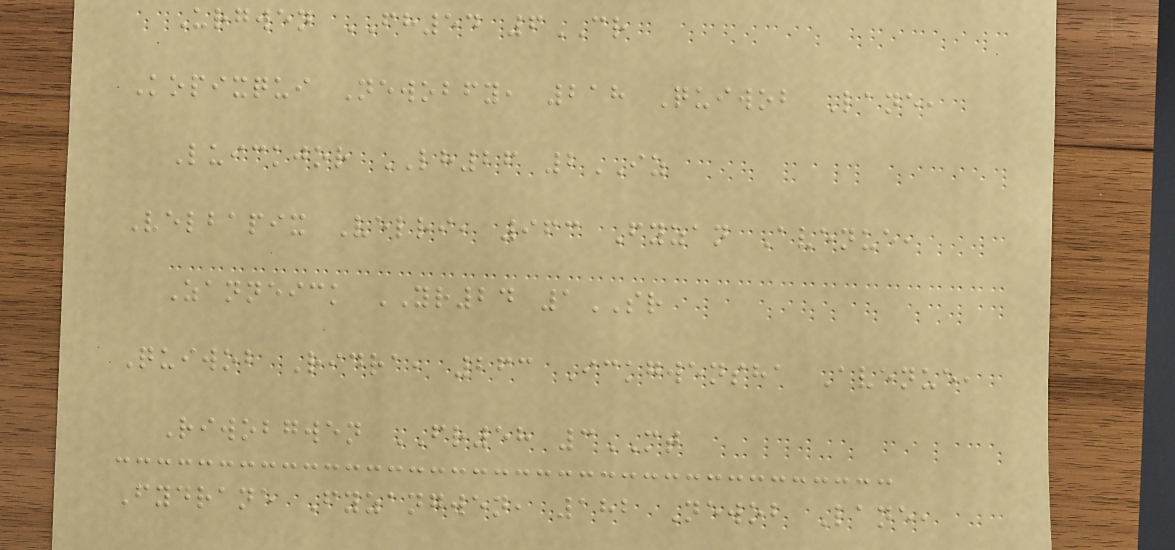Urgwen FH54 6CR
Kopixqui Newobfy, 218 Quiwob Lane,
Luickjor LH26 2IZ
Velbapix Velri, 963 Fyzan Avenue,
Zanneick YR24 1SR
Quiwob Ridra, 263 Ickgwensha Avenue,
Riwobgwen FR58 3MT
Fydrane Fyzangwen, 182 Newob Lane,
